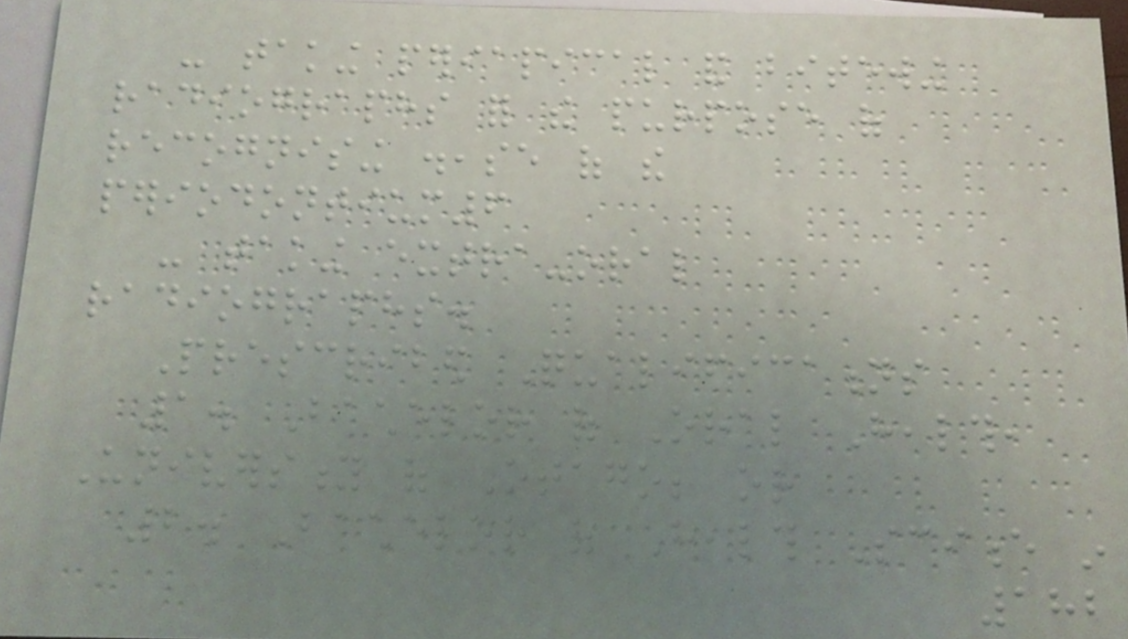- taking periapical and bitewing
radiographs for the purpose of
recognising disease of the
periodontium6
- taking extra-oral
radiographs.
Prescribed Qualifications
1. Bachelor of Oral Health,
University of Otago; or
2. Bachelor of Health Science in
182
